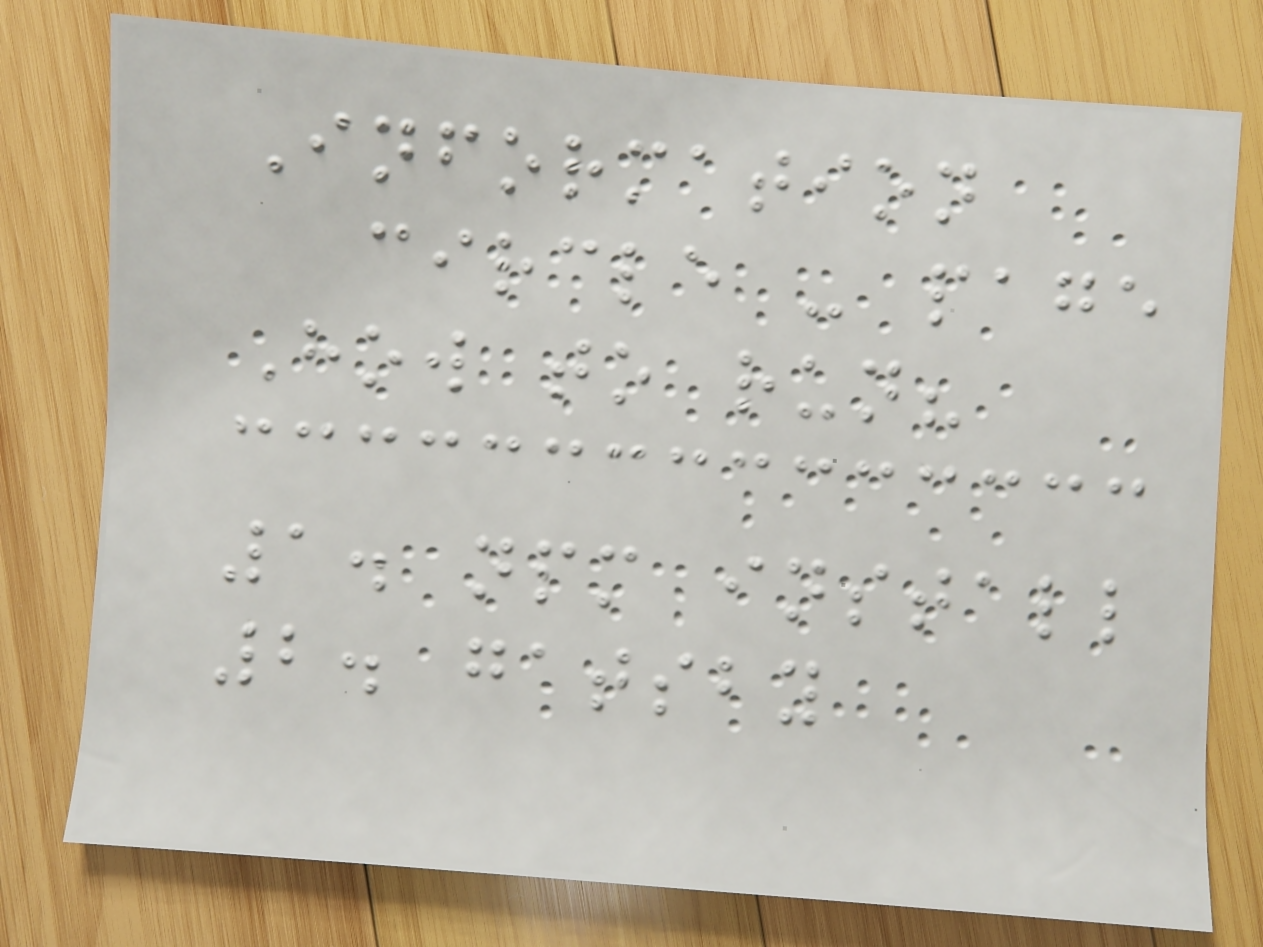Information
circle - page
How to run?
1. npm install
2. gatsby
